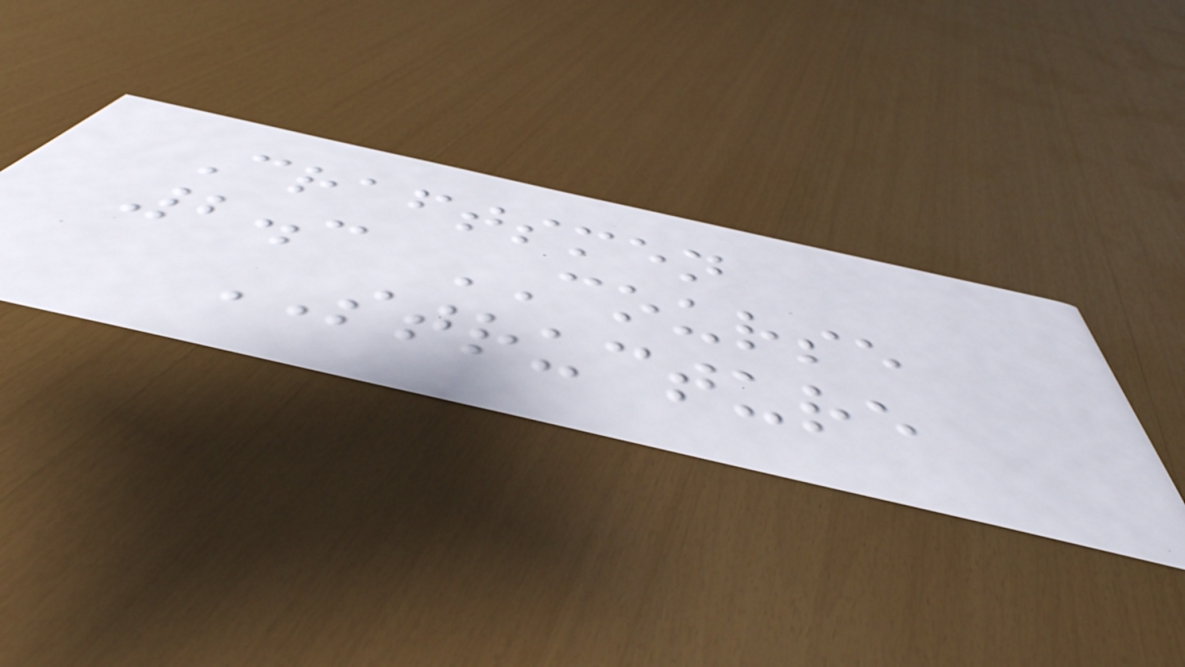Craftsmen
2.3 COURSE
STRUCTURE
